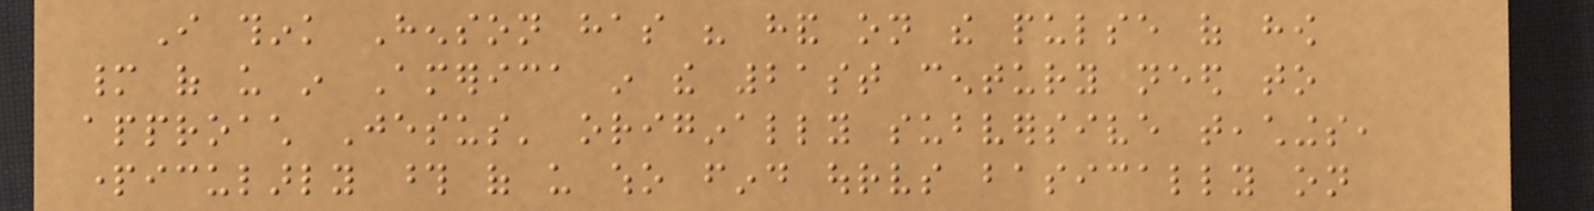I think Henson has his hand on the pulse of how
many of us in America in the 21st century need to
approach Jesus' originally subversive teachings,
particularly those of us who find ourselves basically on
